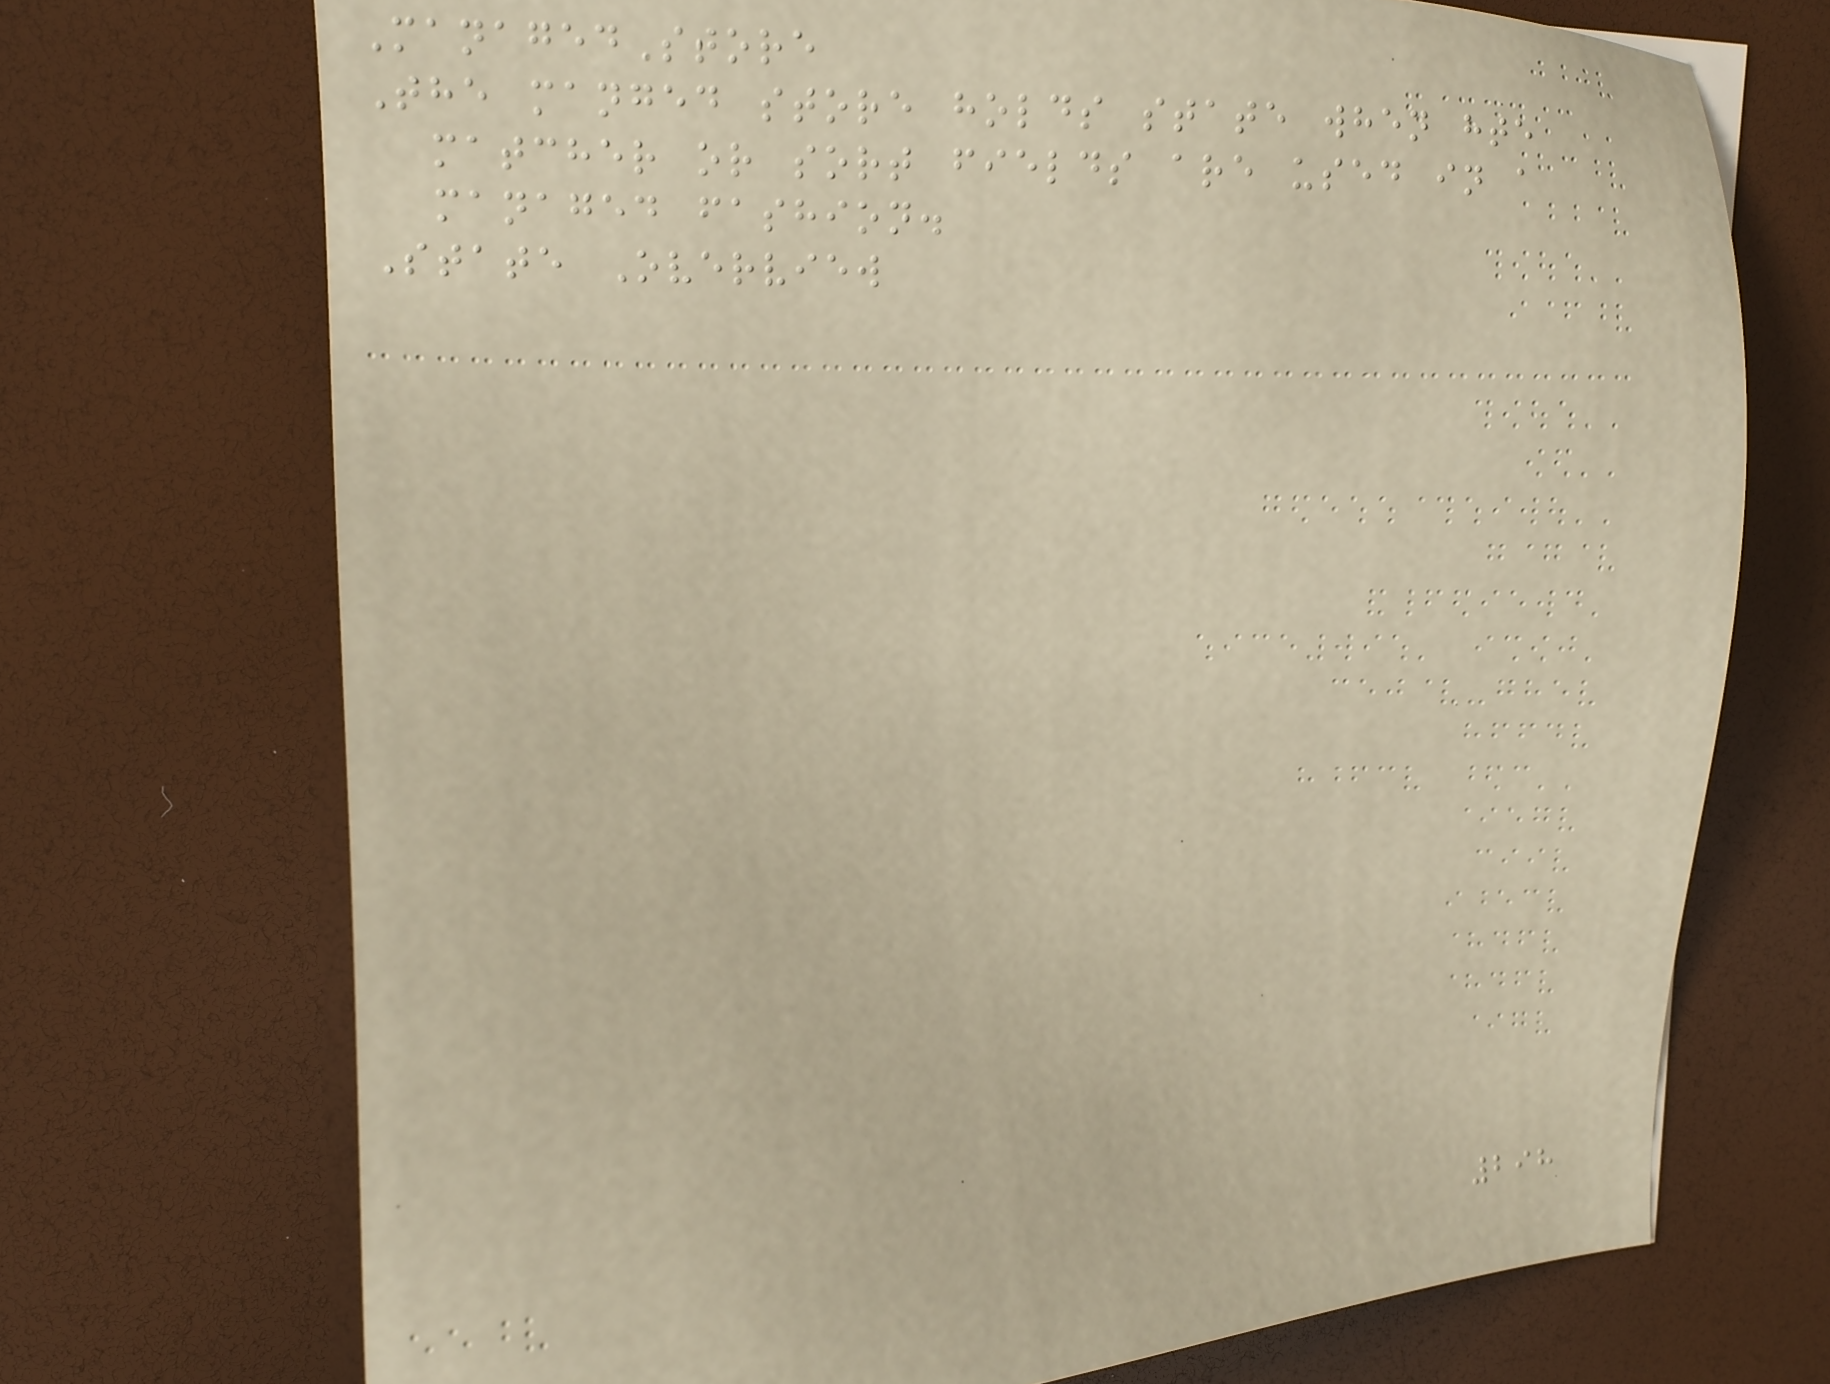ManagedStore
The manged store holds state when hte
matcher or sort fields are used in a
managed fashion.
State Overview
298
